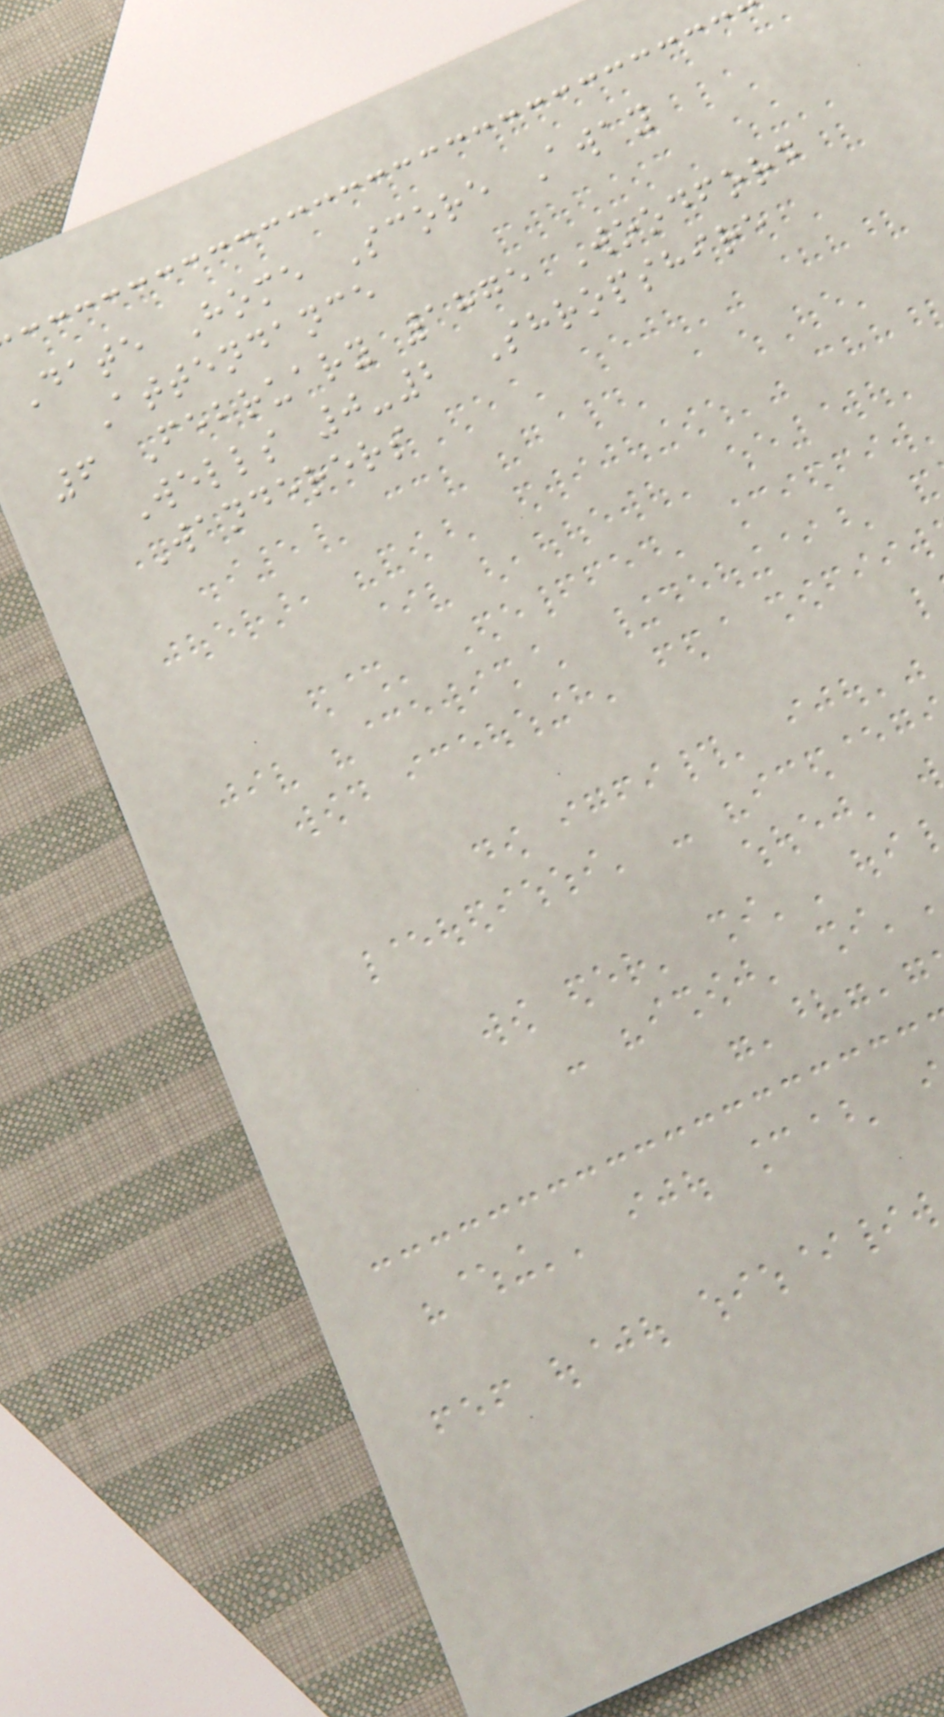Date Home Score Away
Attendance
6 February 1875 Woodford
Wells 0-2 Shropshire
Wanderers
